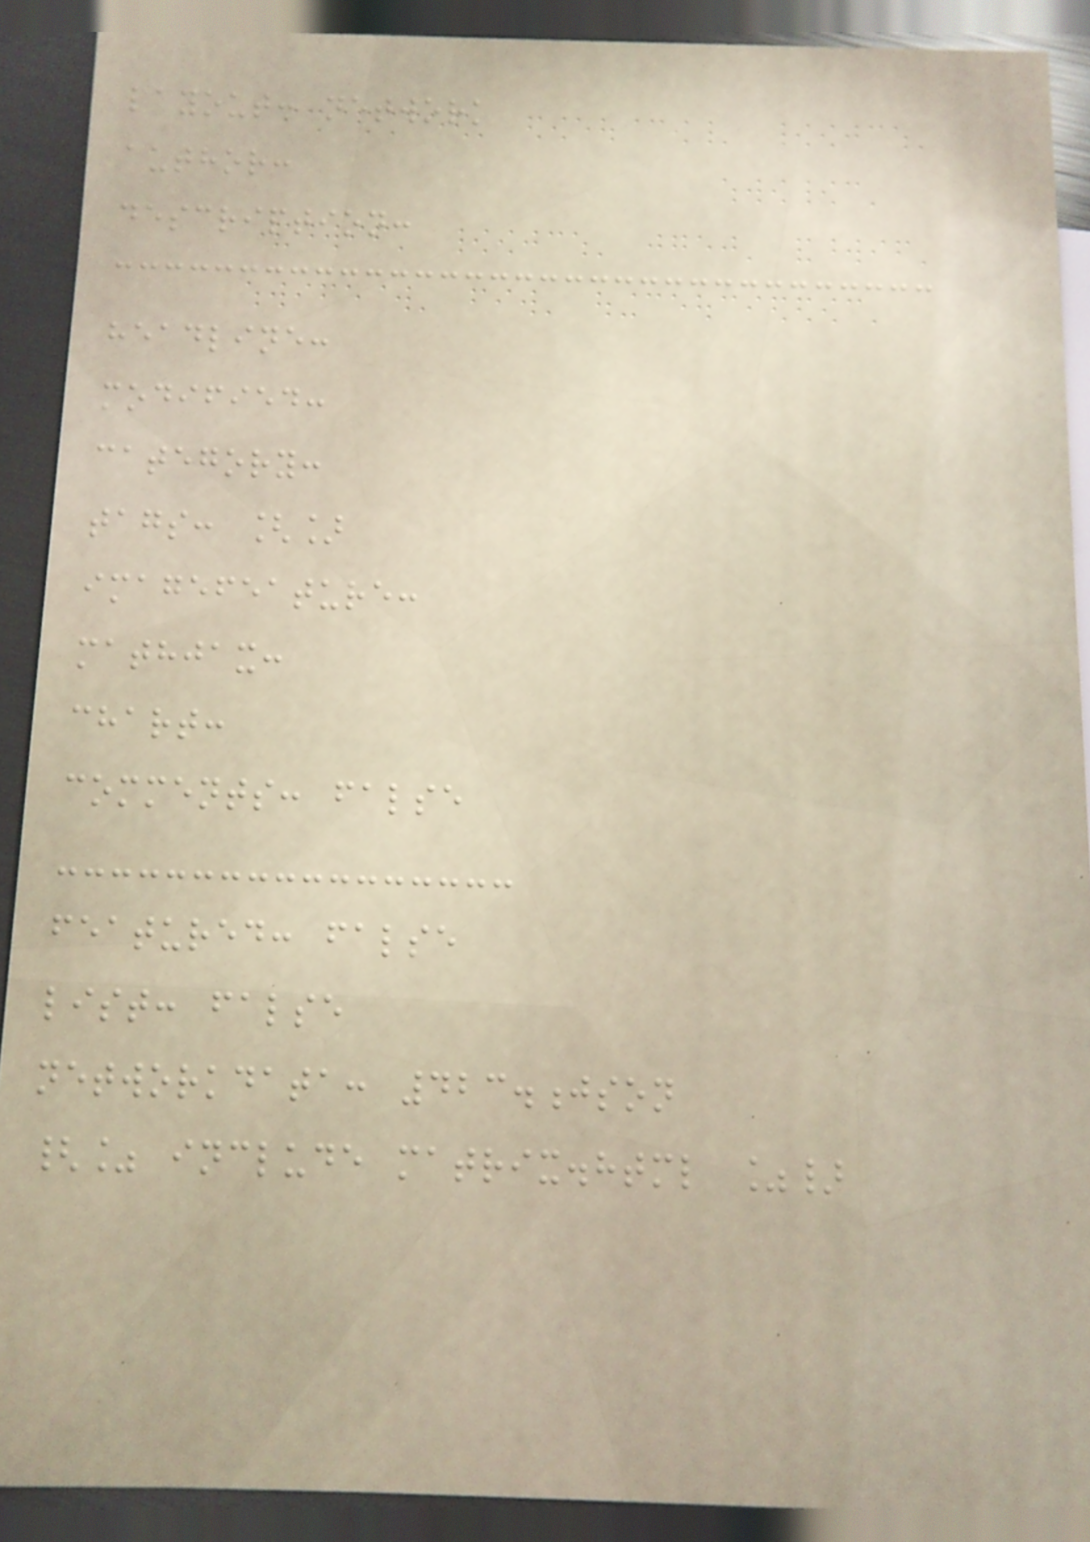layout: network
author:
description:
headline:
modified:
category:
tags: []
imagefeature:
mathjax:
chart:
comments: false
featured: false
list: false
networkdata: 423.json
{% include matrix.html %}
